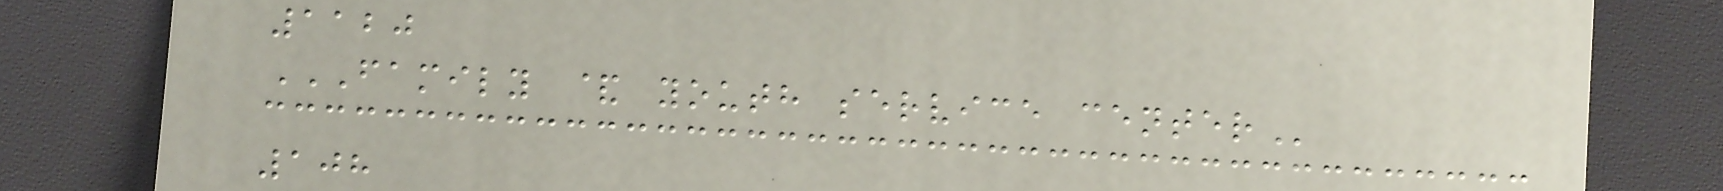1120
FAMILY & YOUTH SERVICE CENTER
108
